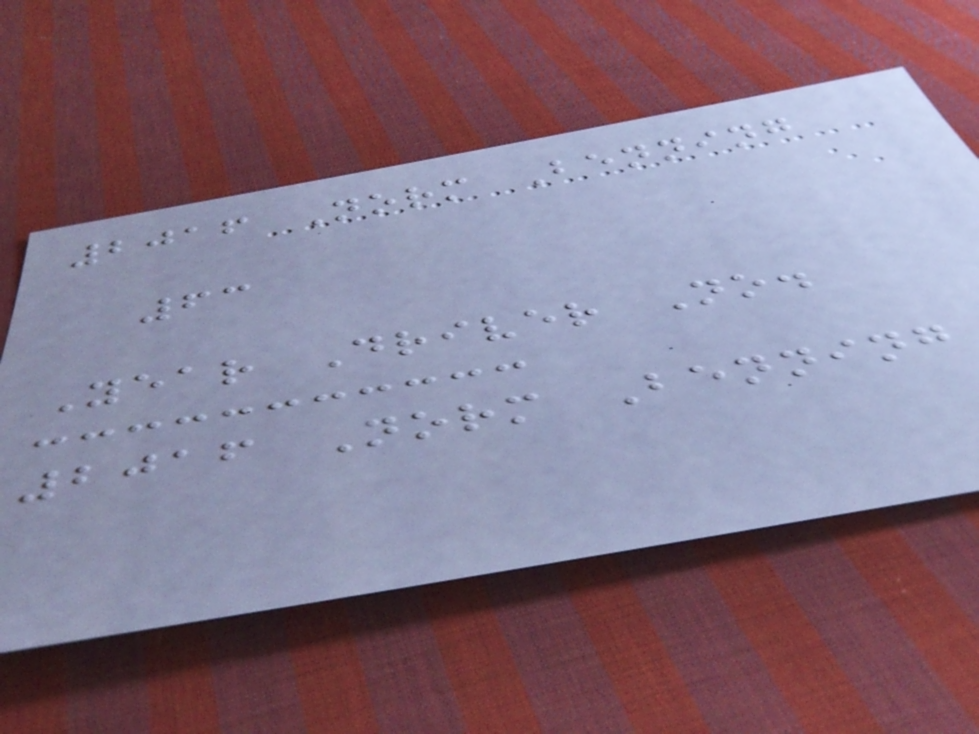2016 Norm Benning
63
Year Driver No.
2016 Norm Benning
